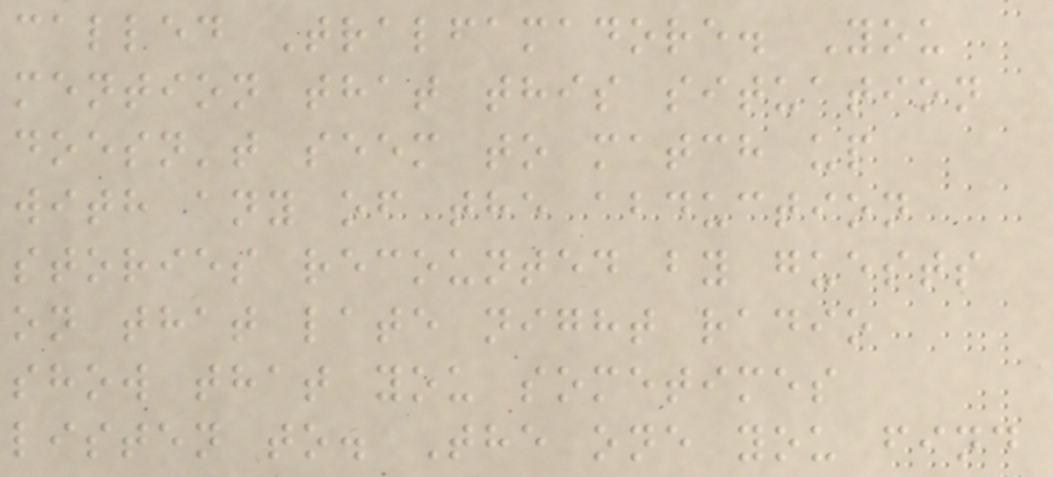called Tralfamadore. You
mention that this situation
doesn't seem to match up
with any of the abduction
stories recounted by guests
on that late night radio
show that you sometimes
listen to. The one you find
